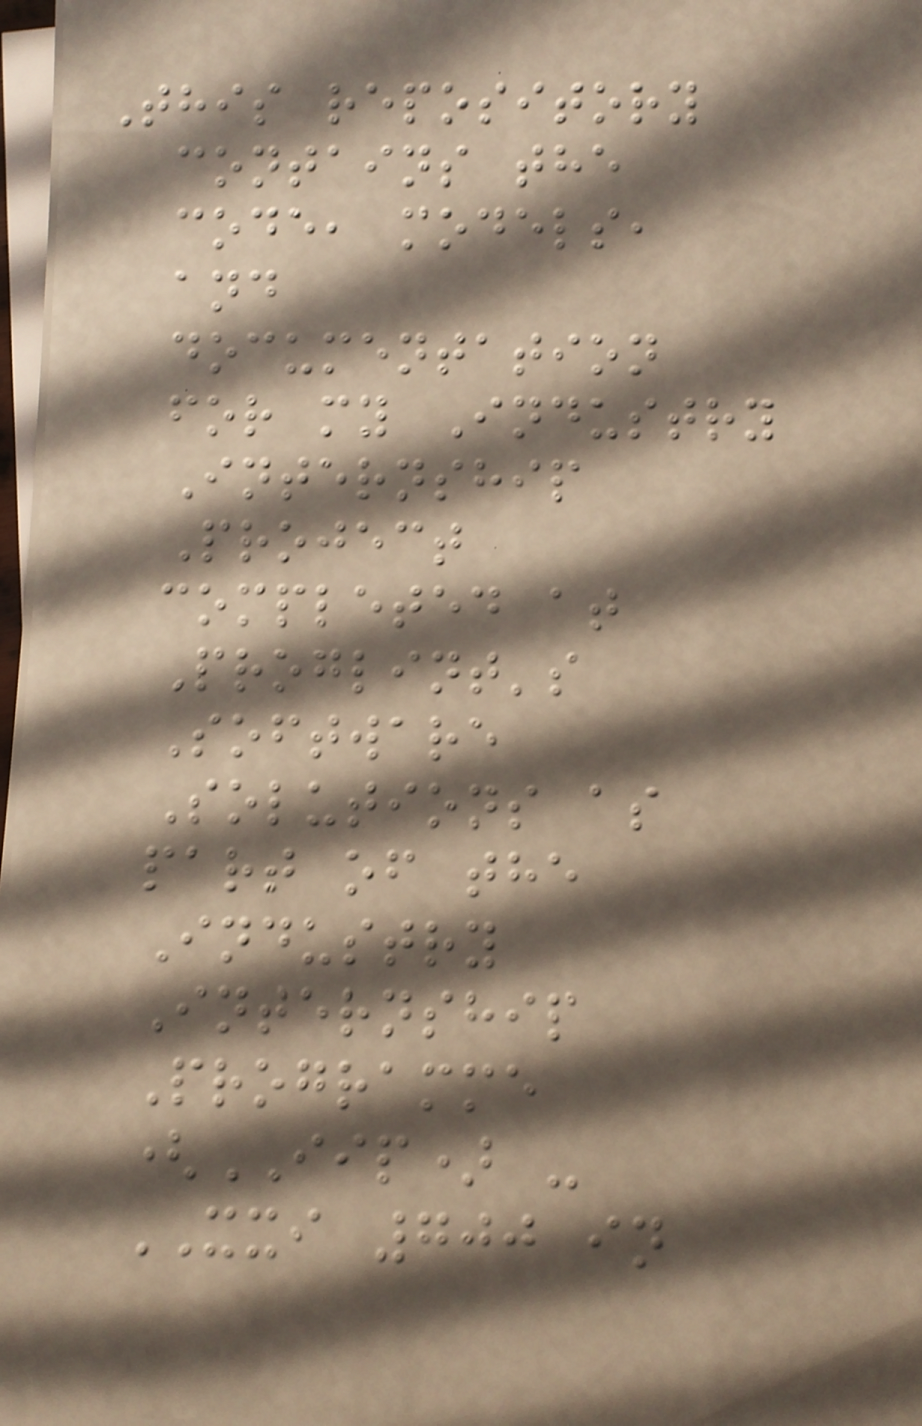This repository
contains the
code, models,
and
documentation
for my Industry
Internship
Project
completed at
Proglint's
Software
Solutions as
part of the
Industry
Internship
Programme
(IIP) -
XXI 700 in
